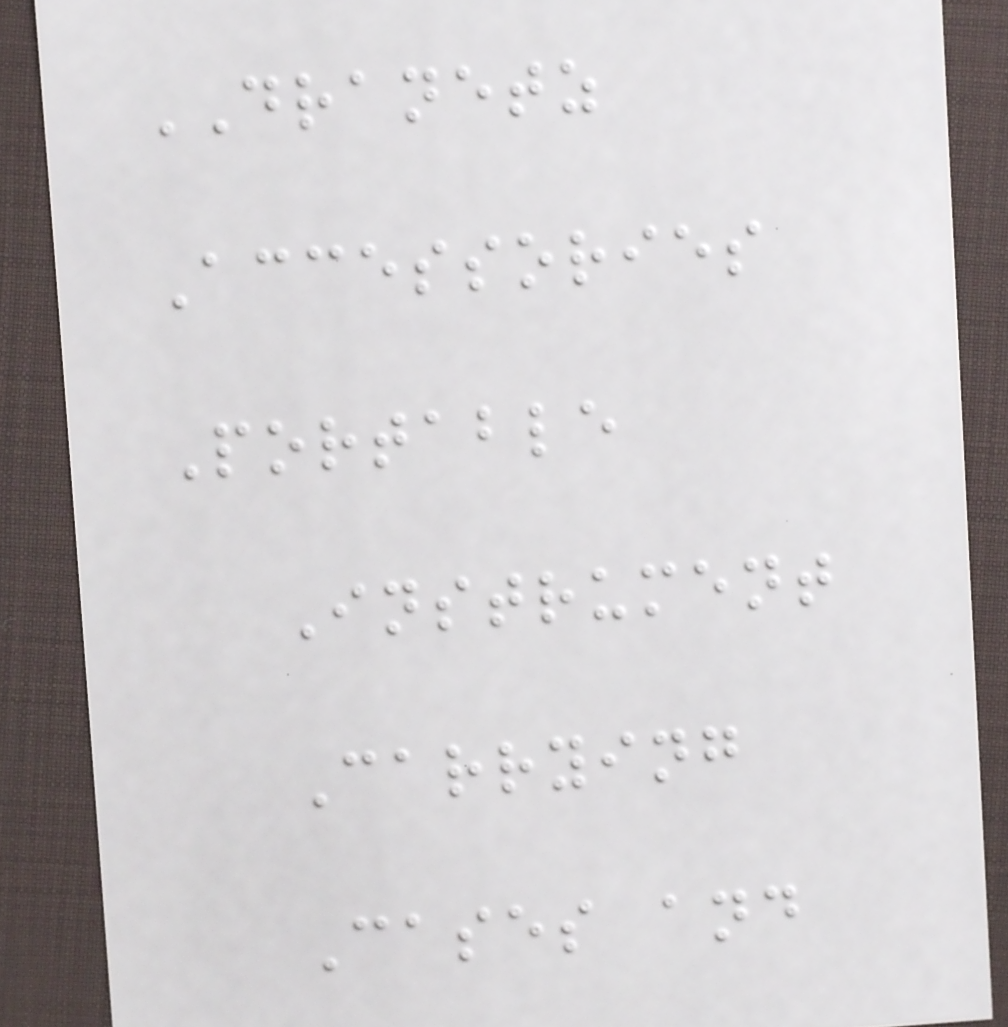DRANETZ
Accessories
Portable
Instrument
Carrying
Cases and
